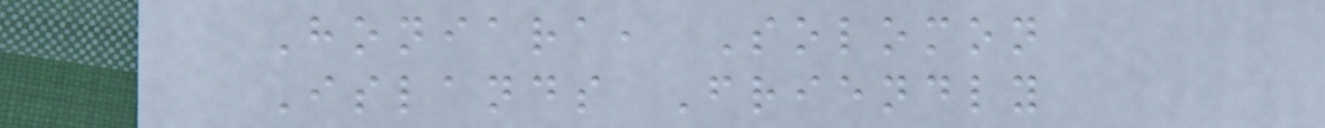Honiara, Solomon
Islands Friendly
